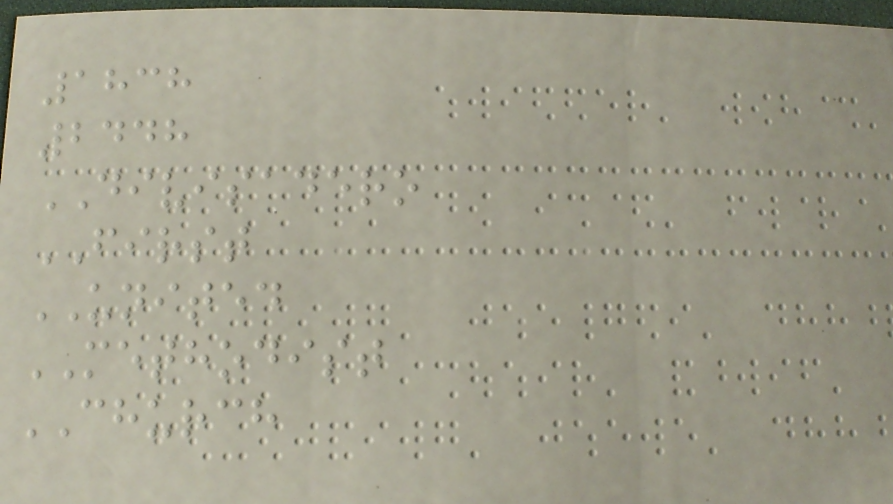1838
2448
DIVISADERO
FIRST
UNITED
METHODIST
CHURCH
